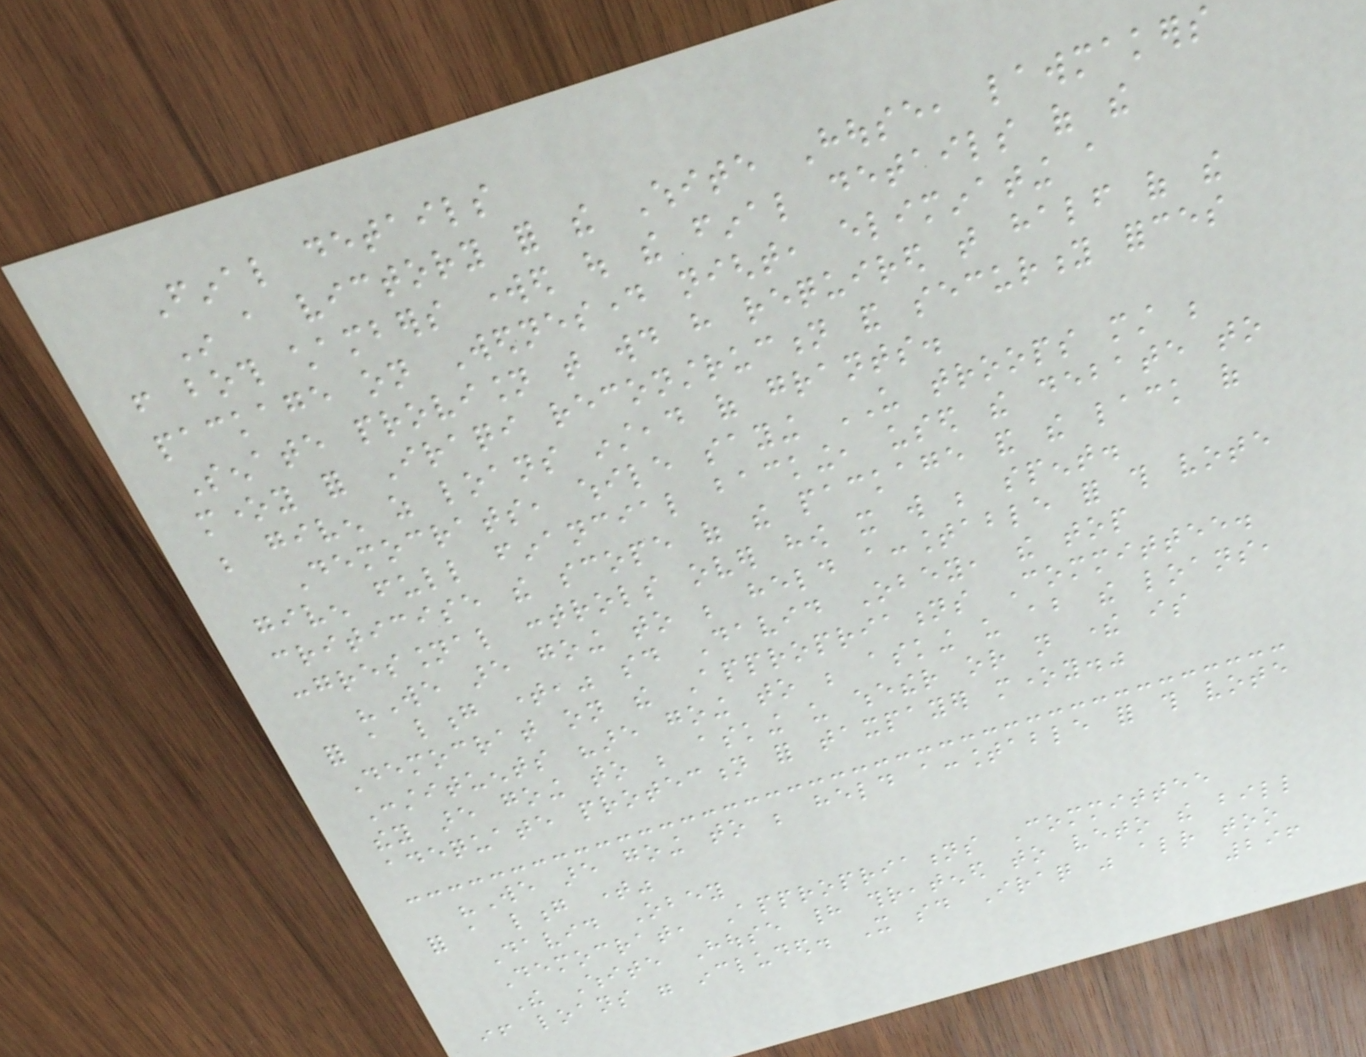Final details
In a victory for the White House, lawmakers
from both chambers worked out the final details of the
package on Wednesday night, eliminating a
Senate provision that would have required that half of the
money for Iraqi reconstruction and security forces
be given as loans instead of grants.
Democrats, while saying US troops must be
given full financial backing, used the debate to
criticise the scope of the package and the lack of
congressional controls over how it will be spent.
"We are going to be held accountable for this vote
for a long time," said David Obey, the top
Democrat on the Appropriations Committee.
Constituents "are going to be asking us about the loans,
they are going to be asking us whether or not there is
adequate protection for taxpayer money."
"We are going to be held accountable for this vote
for a long time"
David Obey
Democrat, Appropriations Committee
The White House had threatened to veto the bill
if loans were included. It said Iraq was already too
296
